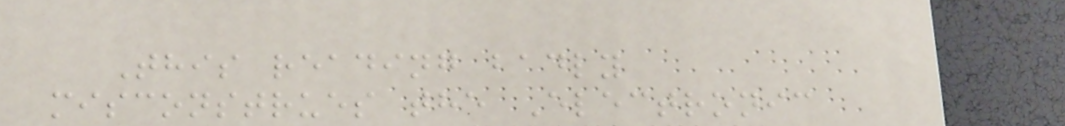This reading badly
misconstrues the Electronic
